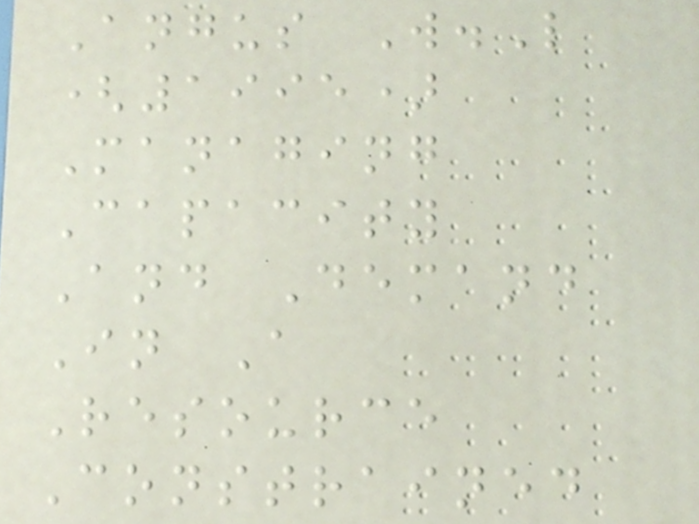Angus W.L
(1995)
Managing
Capacity
And Demand
In A
Resource
Constrained
